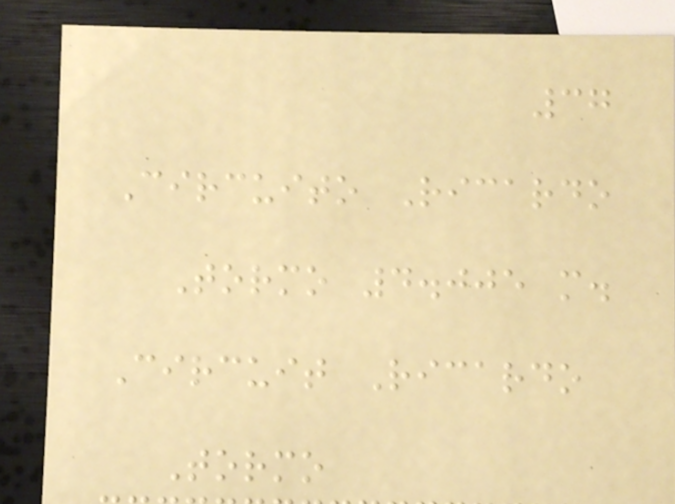37
Circuito Ricardo
Tormo 4.005 m.
Circuit Ricardo
Tormo
